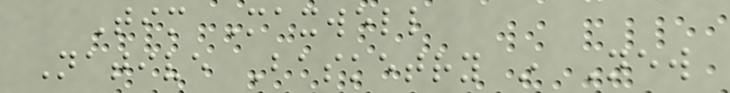Tim Maxwell
Native Basketry in New
